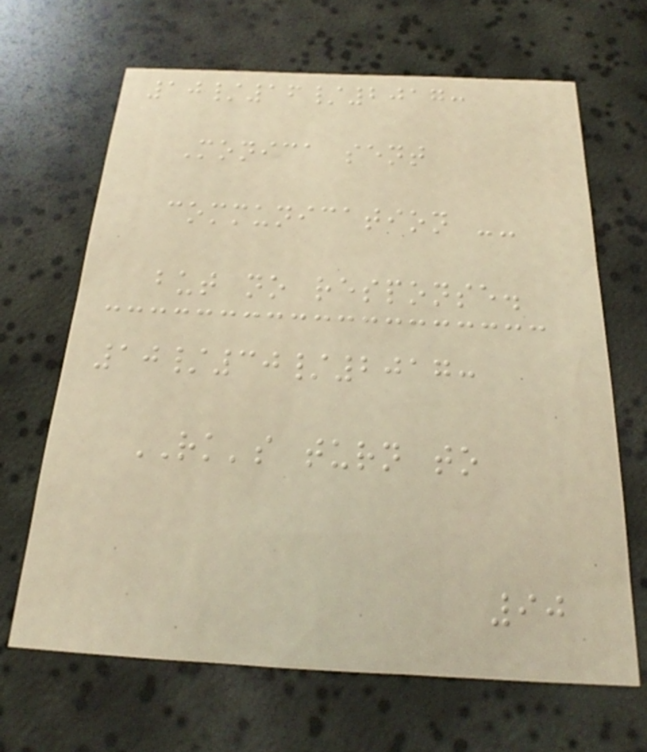10/16/2017:
Monica sent
communication --
but no response.
10/30/2017:
RK's turn to
90
